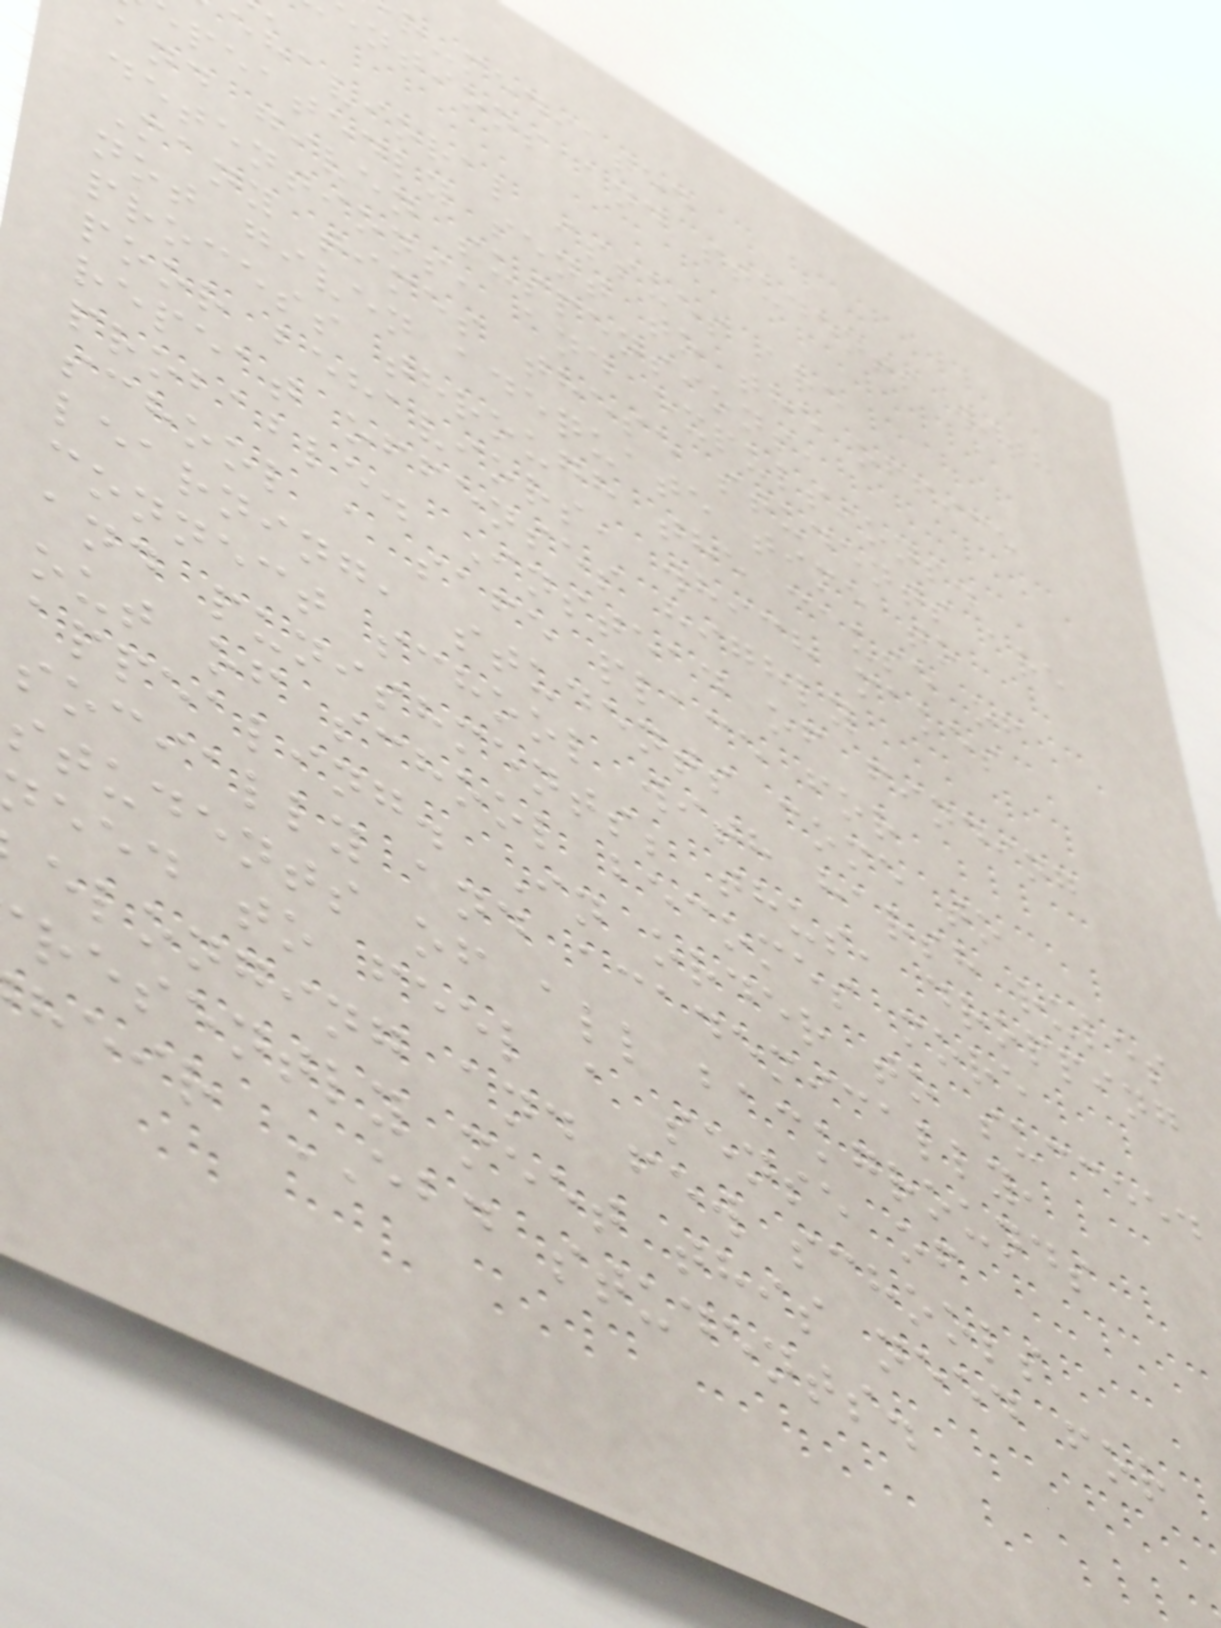r-mediated
ntions and students with
ehavioral issues are
peatedly sent to the office
and given suspensions,
detentions, and expulsions.
Many times these students are
not given adequate time to
process through the cause of
poor behaviors, which makes
repeat offenses highly
probable. Instead of finding
school a safe place for
learning, students come to
connect school with harsh rules
and punishments; thus, dropping
out of school becomes more
appealing. In order to succeed
socially and academically,
students of all backgrounds
eed to feel a sense of
elonging and few schools
resently meet this need for
heir EBD students.
